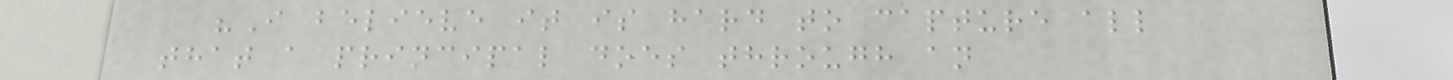"I believe it is hard to capture all
that a principal does through an
